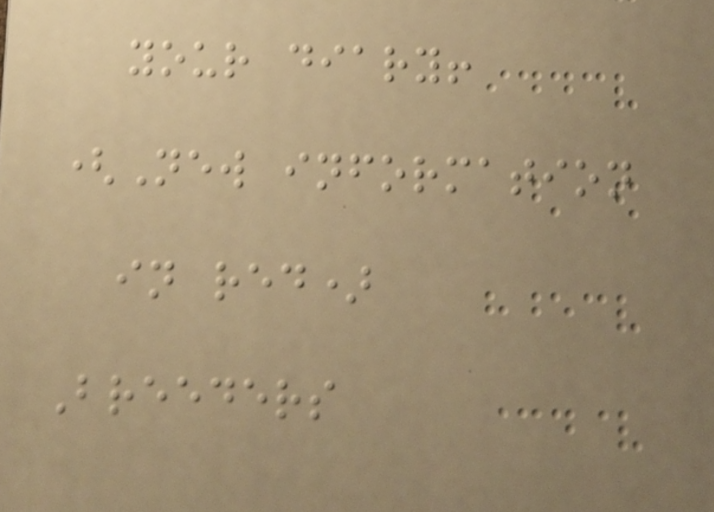your diary!
(New information
in red)
Breeders
